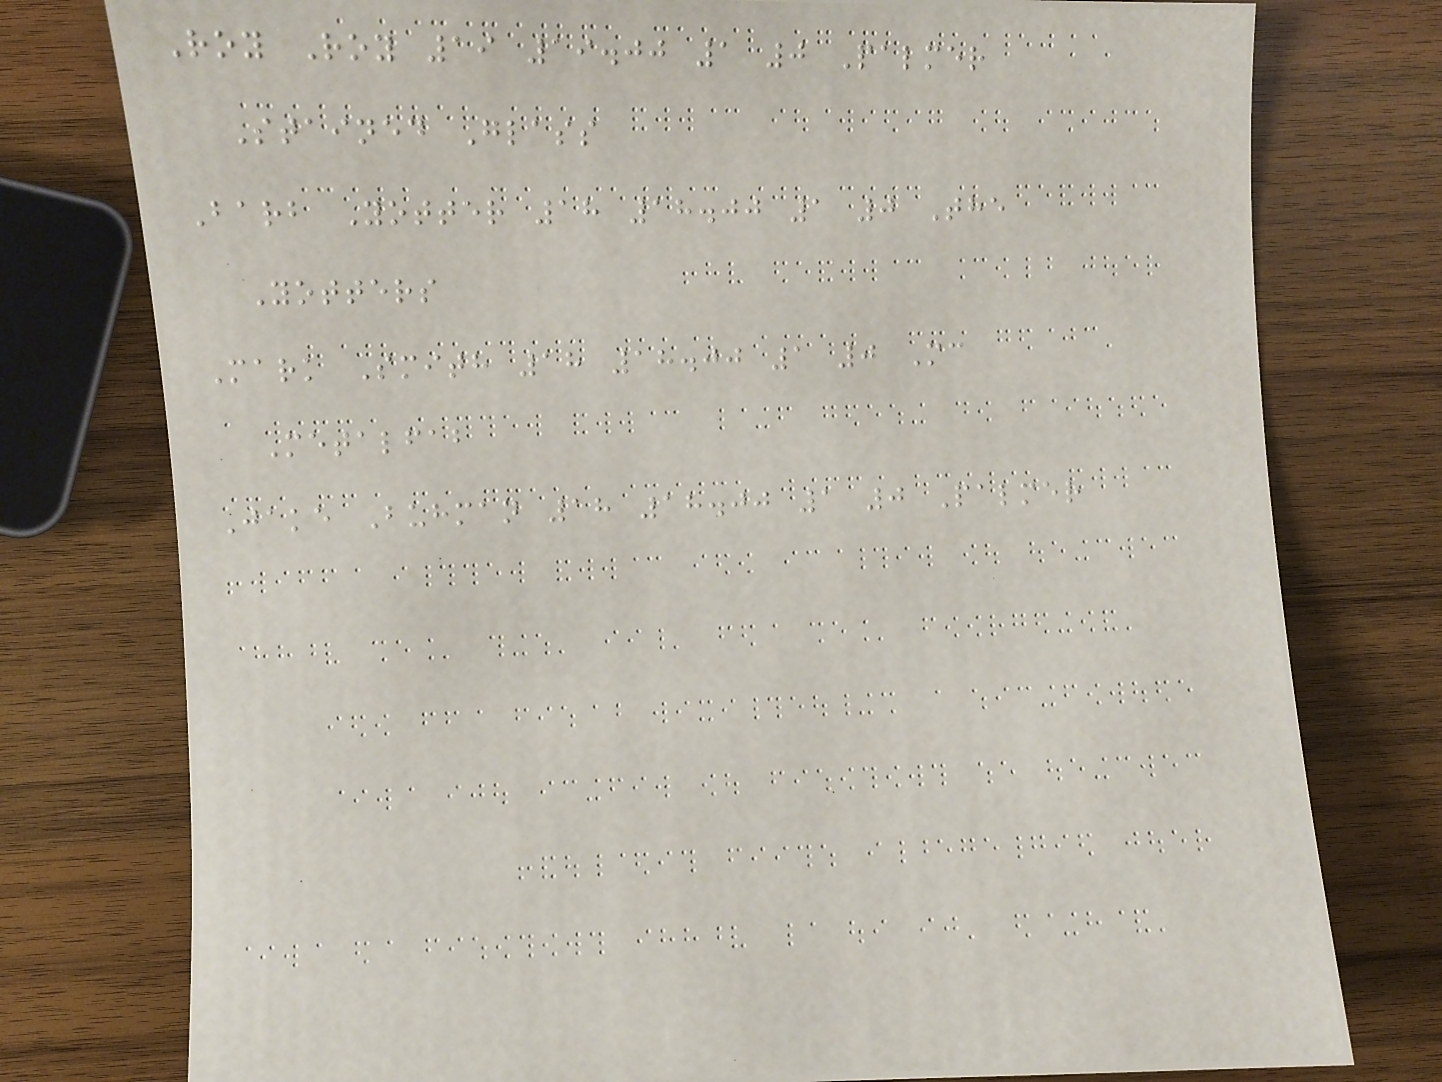Roy Roy 19 19.00 1 0 Palmer
Stained Glass
Barb Yotter 18 18.00 1 0 The
Yotters
Mark Smith 18 18.00 1 0 Mc
Metalfab
Jake Buhman 18 18.00 1 0 Palmer
